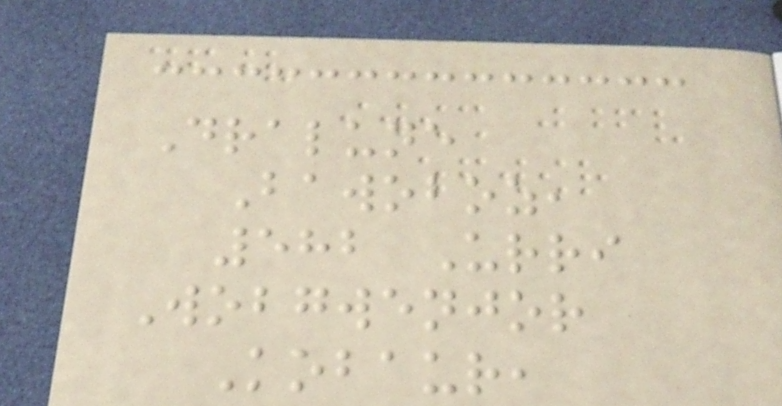Dralune
Bawoboz,
582 Urri
Wobgwenjor
Kobaur,
